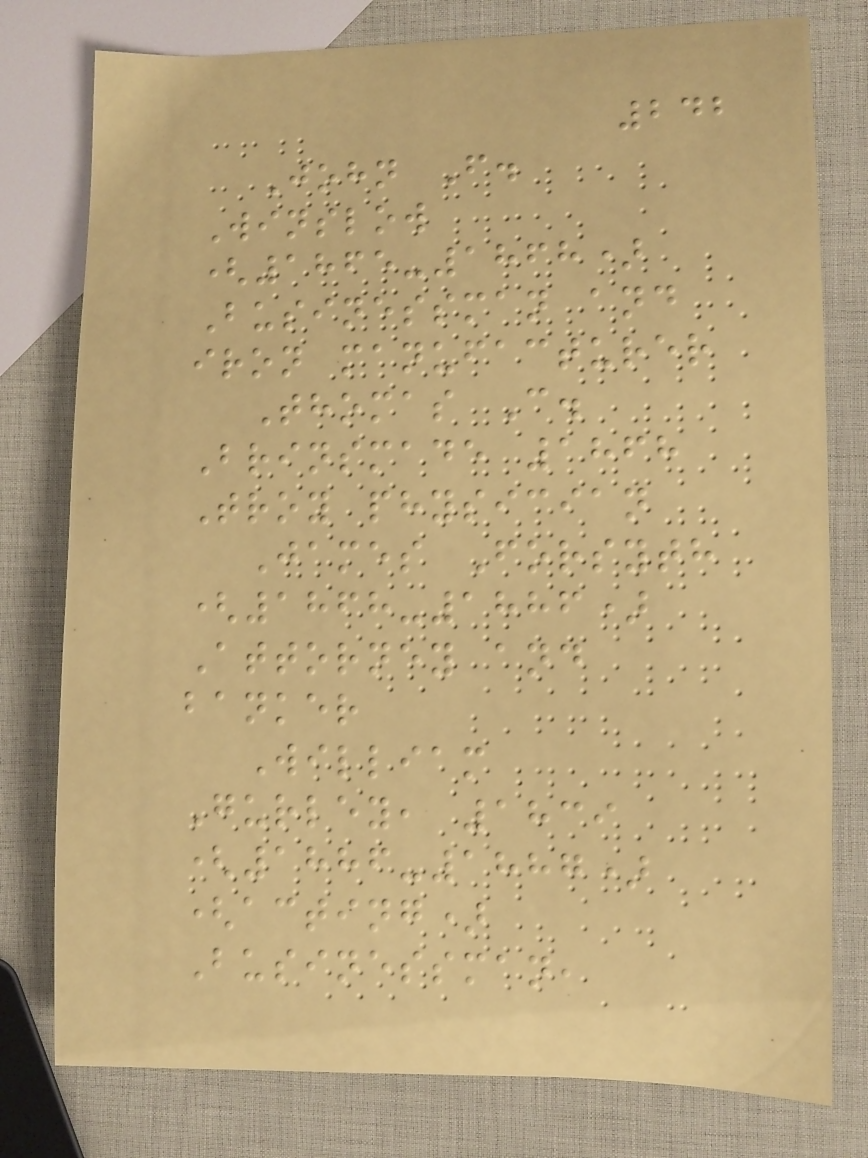242
John F.
Winslow
(1865-1868)
Businessman and
iron manufacturer
Thomas C.
Brinsmade 1868
Troy physician
James Forsyth
(1868-1886)
Attorney and
banker
William
Gurley, 1839
(1886-1887)
(acting)
Businessman,
